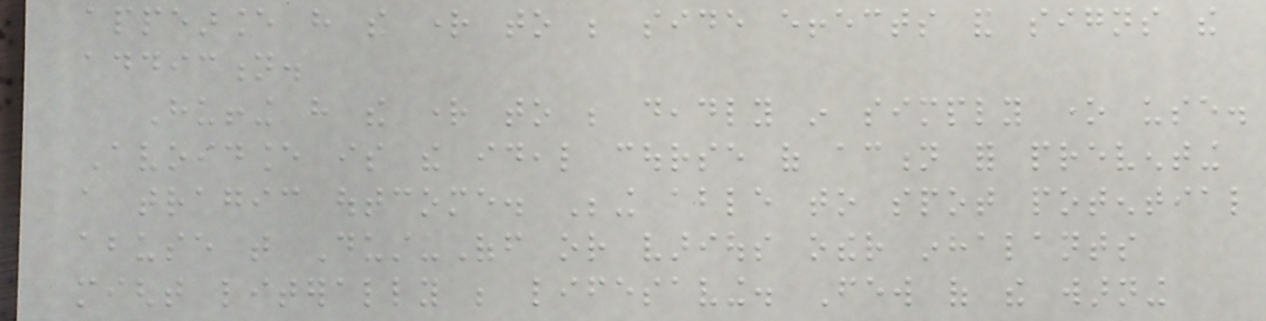appearance have the right to be side effects and signs the
addiction.
Huffing have the right to be deadly in simply one use.
Avoidance is the ideal course of action for preventing
a tragic outcome. Being able to spot potential
abuse that Dust-Off or various other inhalants
might literally be lifesaving. Few of the warning
